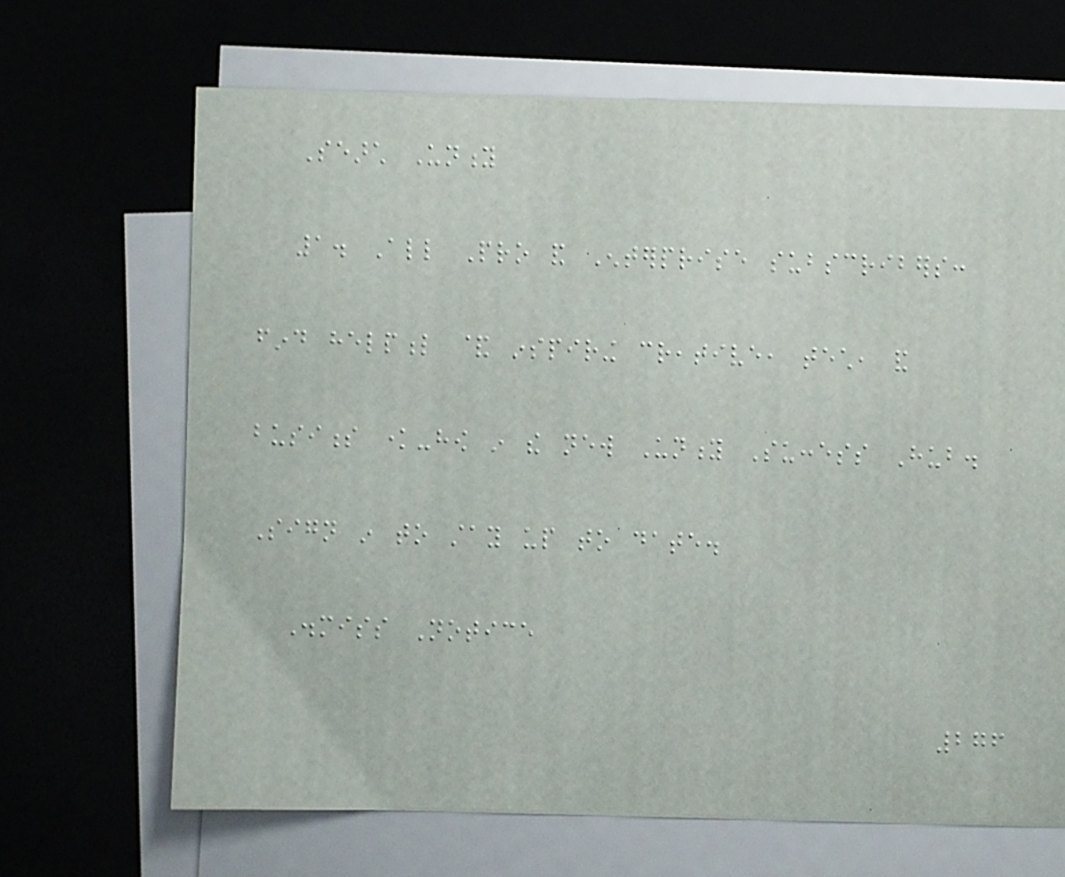Search Unity
1. All Pro and Enterprise subscribers:
find helpful & inspiring creative, tech, and
business know-how in the new Unity Success Hub.
Sign in to stay up to date.
Dismiss Notice
276
